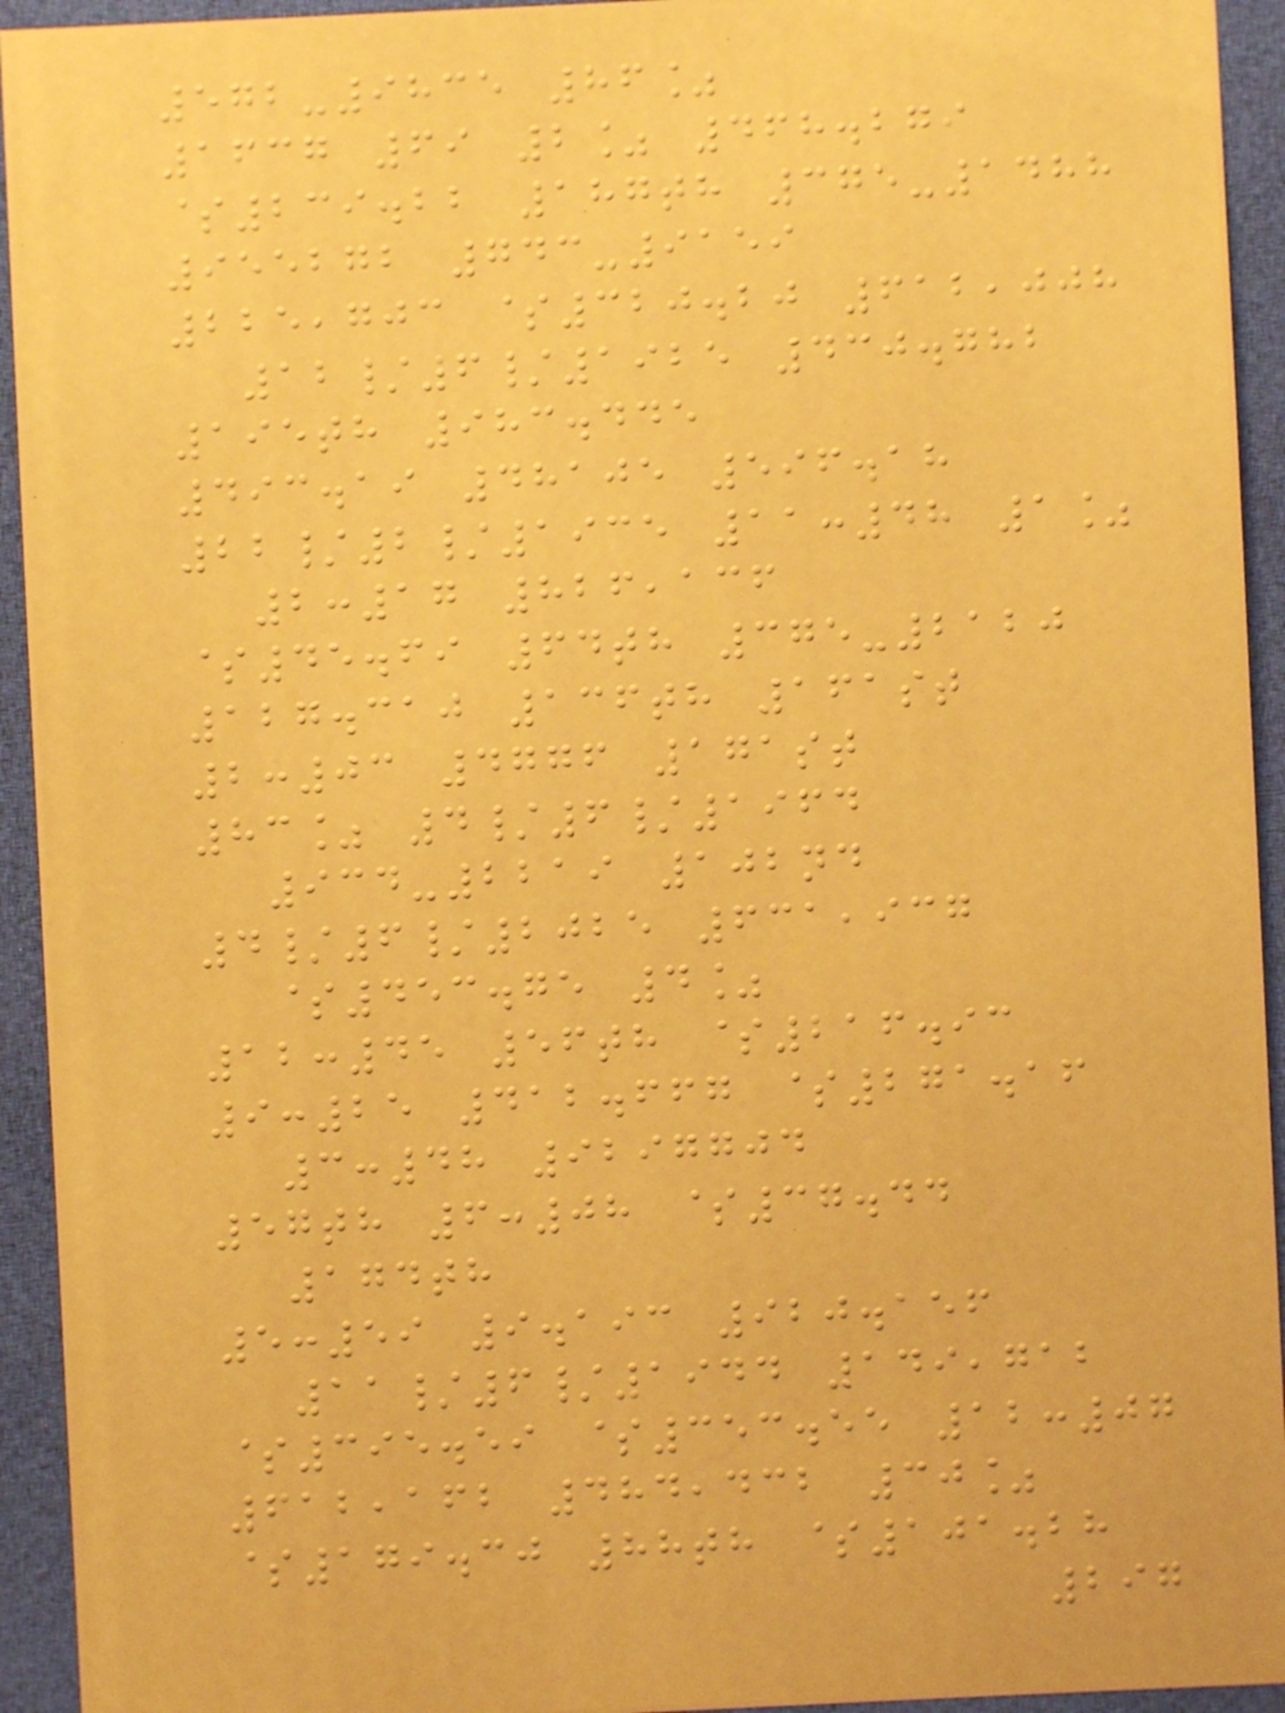572-9835 86%
1637 69 2% 468.279
$239.22 187th 375-1488
955272 743-9159
225,703 $320.20 612,008
12/6/1925 430.782
195th 983.445
493.19 48105 596.18
22/2/1935 11:48 1%
2:17 826,136
$45.69 64th 375-2120
127.310 136th 161st
2:03 4776 171st
83% 4/6/1964
934-2219 102nd
4/6/2025 631,937
$453.75 4%
12:45 56th $216.93
9:25 412.667 $271.16
3:48 9297704
57th 6:08 $37.44
174th
5:59 9.193 920.156
11/6/1944 149,712
$395.59 $353.55 12:07
612,162 484,432 30%
$179.30 88th $101.28
297
